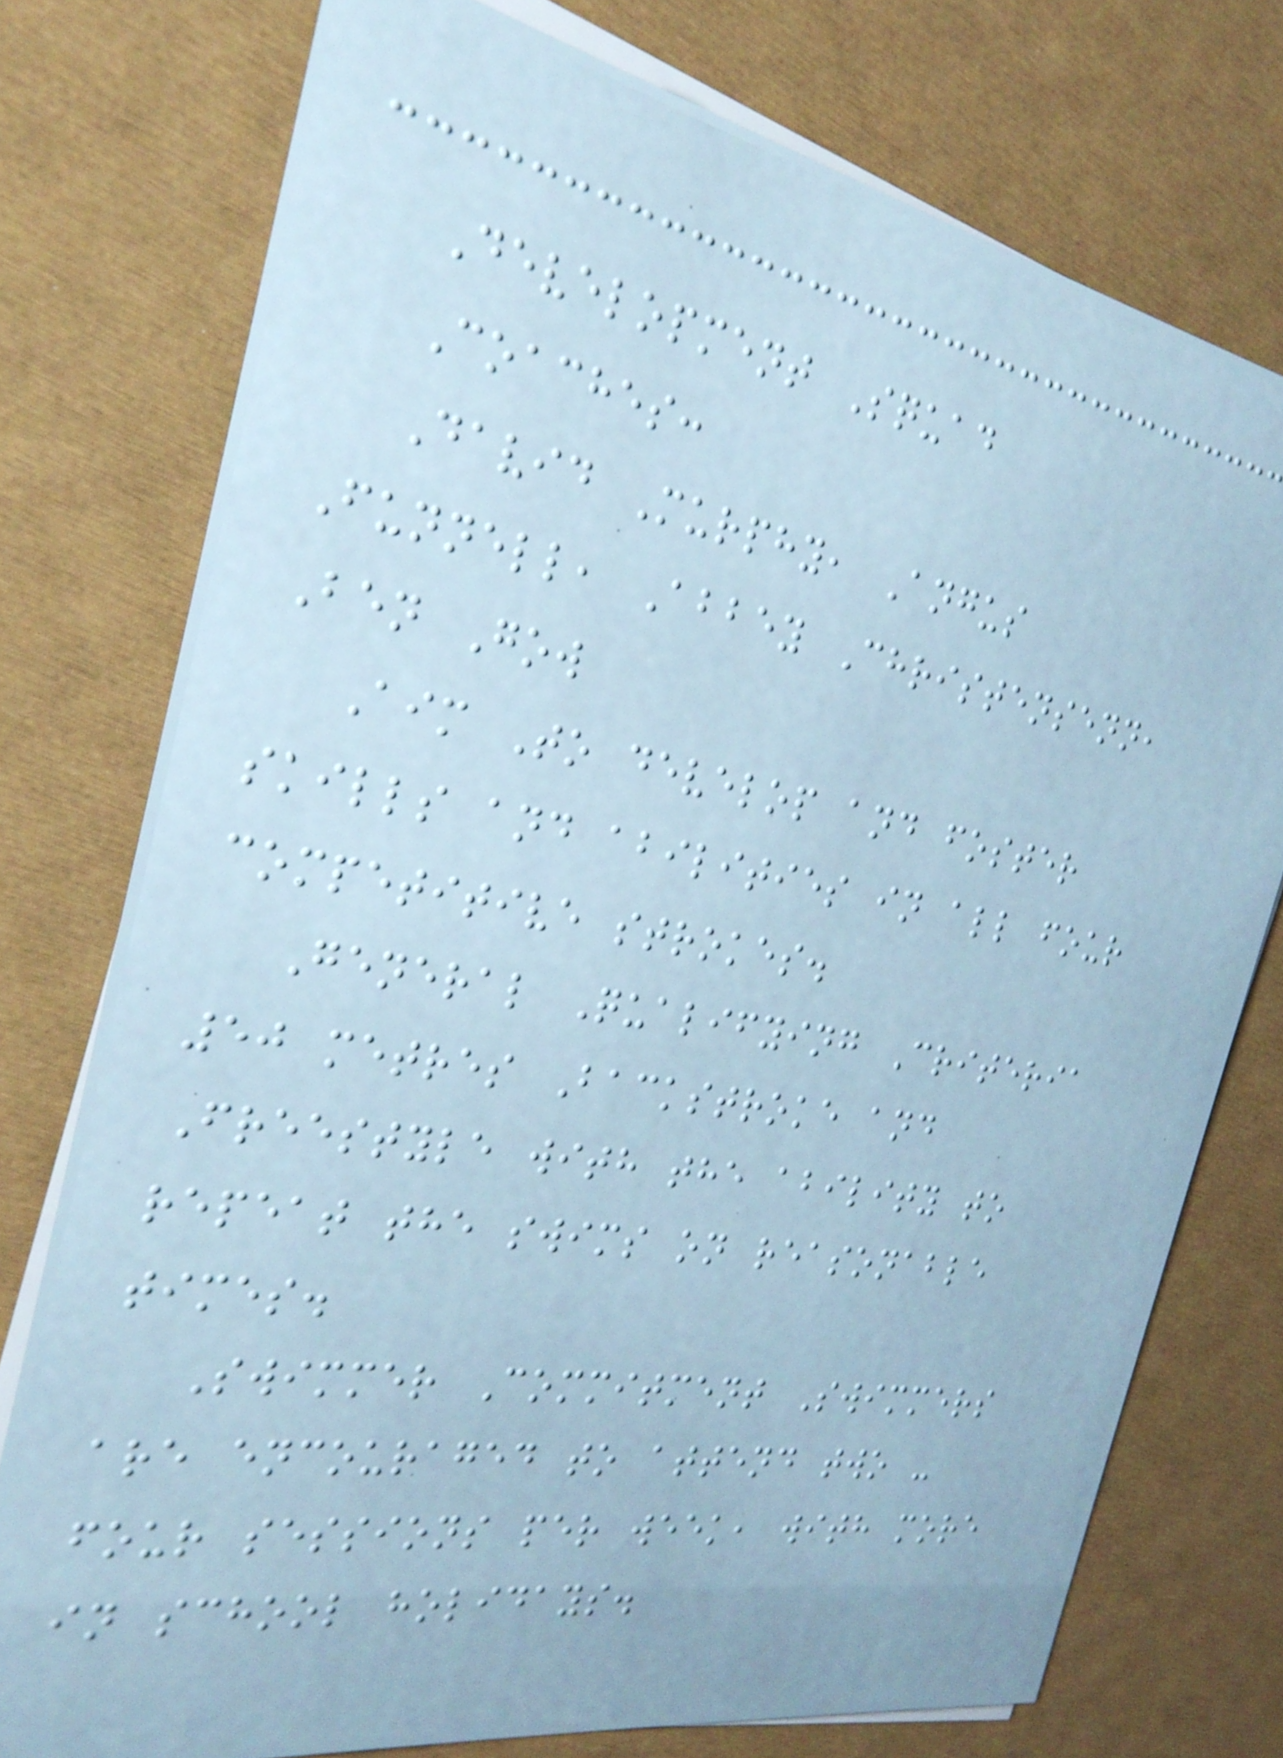Development Squad
Coaches:
David Murphy, Angus
Funnell, Abbey Christensenn,
Ben Gow
Aim To develop and foster
skills and abilities in all four
competitive strokes.
General Qualifying Criteria
50 metres Backstroke and
Freestyle with the ability to
repeat the swims on reasonable
times.
Swimmer Commitment Swimmers
are encouraged to attend two -
four sessions per week, with more
in school holidays.
